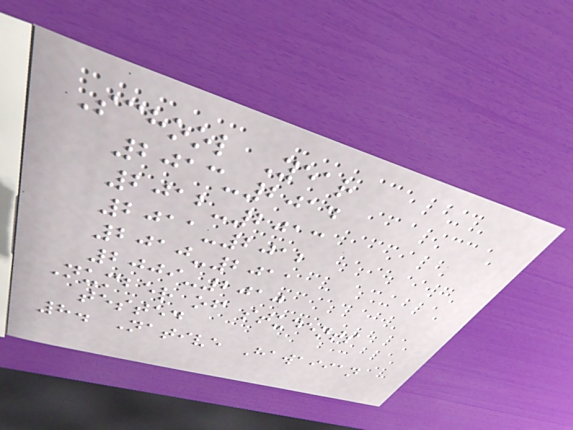School Year
2013-2014
2012-2013
2011-2012
2010-2011
2009-2010
Number of students
tested
8. Native Hawaiian
